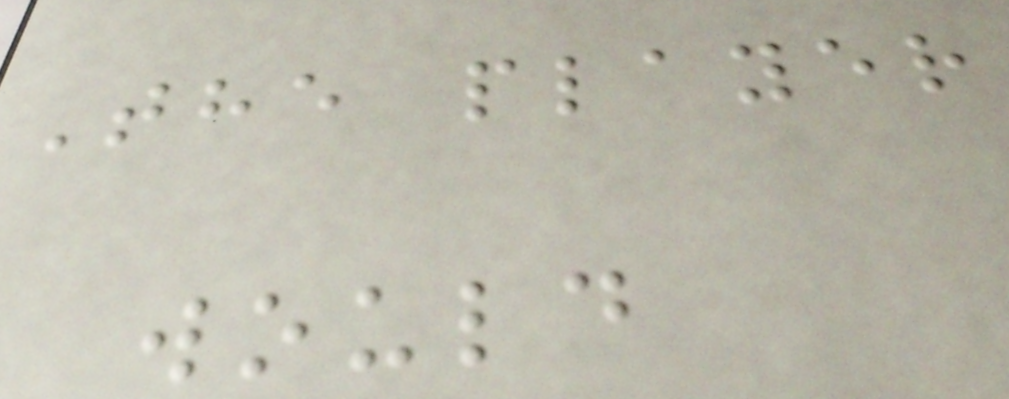The player
would
